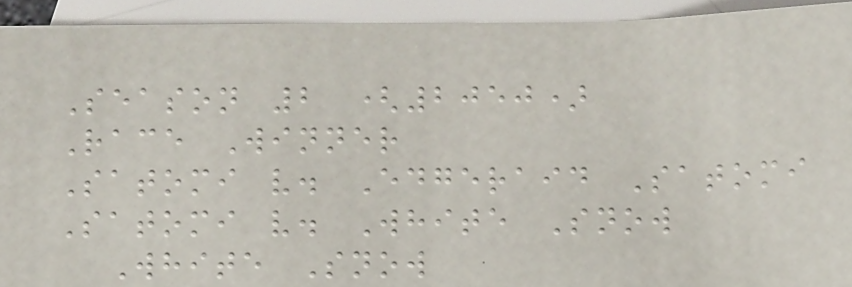Season 2 (2050)
Race Winner
Satomi v. Edgeraid Satomi
Satomi v. White Snow
White Snow
